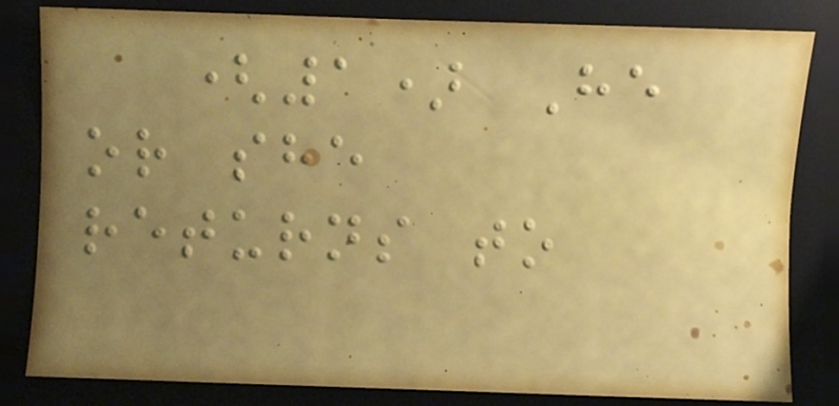(1) He
or she
returns to
